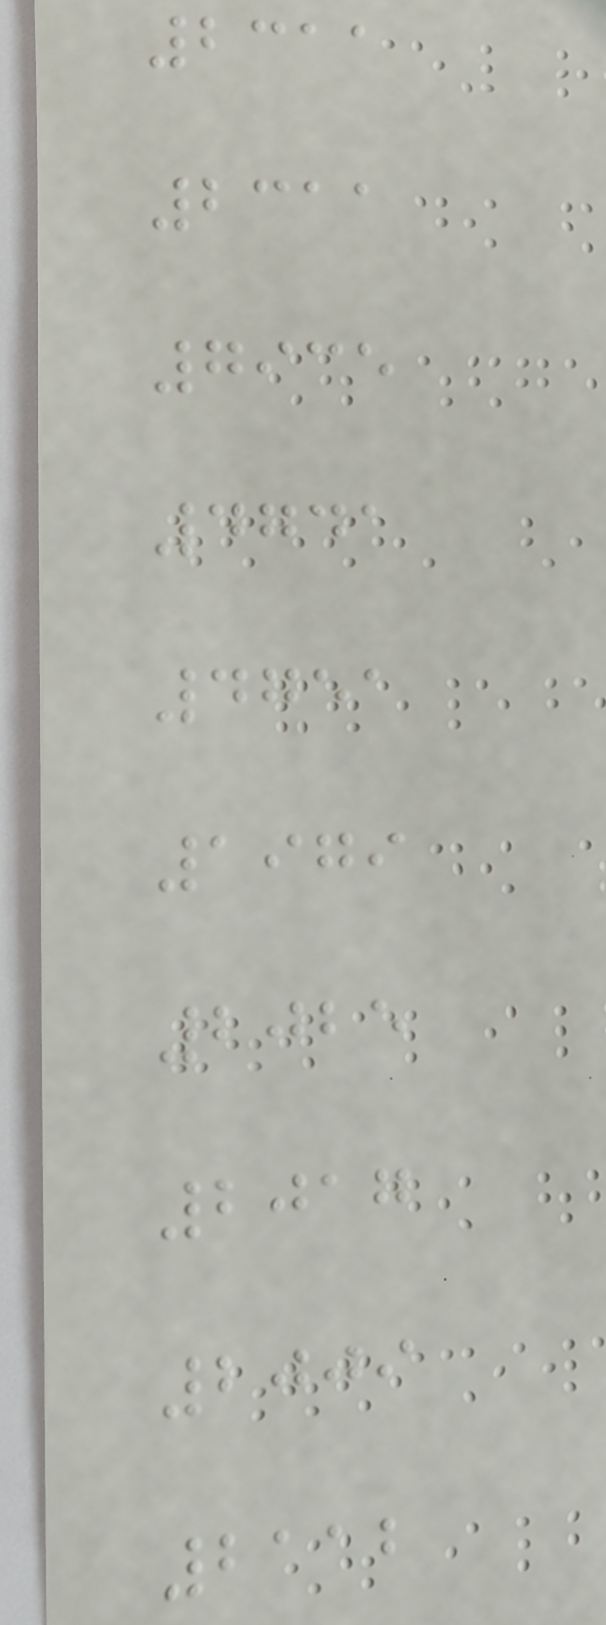2311
2311
7935
4741
4751
1979
2025
2017
2009
2112
